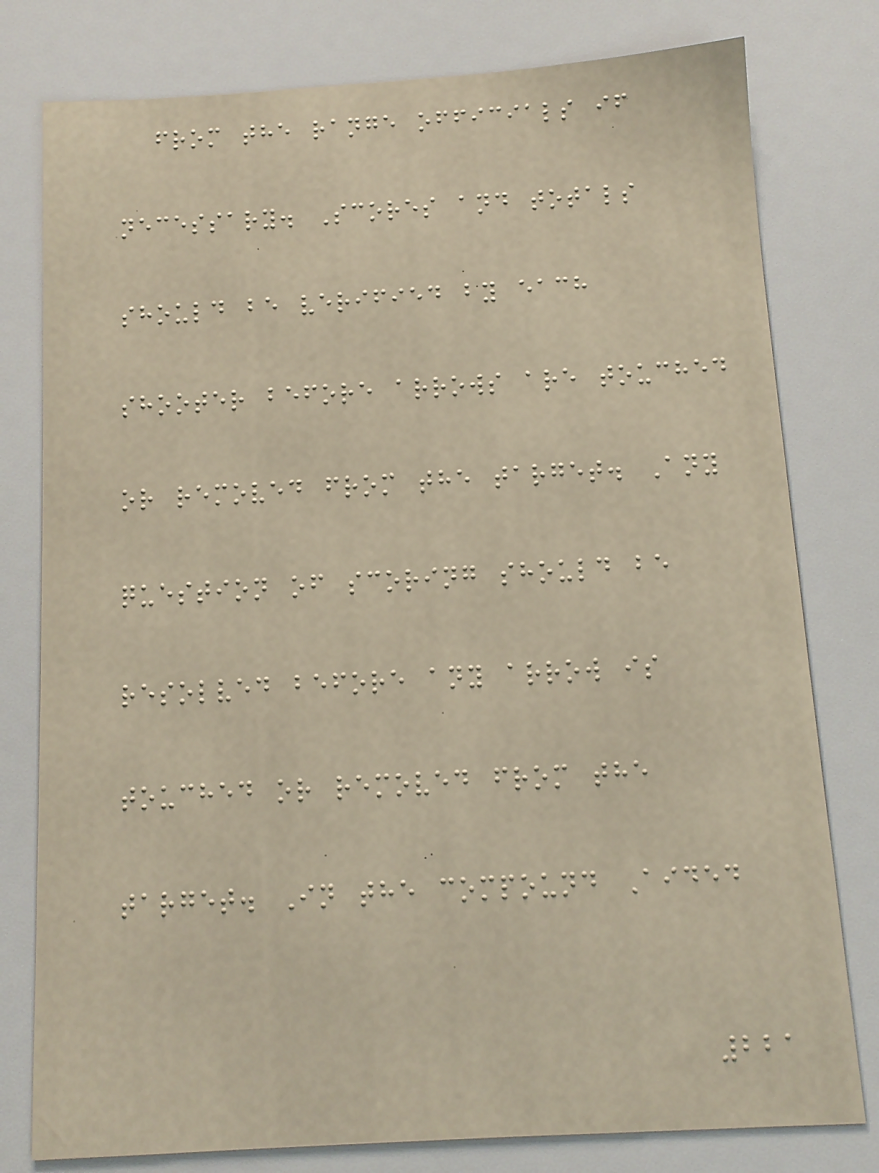from the range officials if
necessary. Scores and totals
should be verified by each
shooter before arrows are touched
or removed from the target. Any
question of scoring should be
resolved before any arrow is
touched or removed from the
target. In the compound Aided
221
